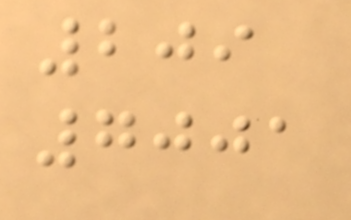209
7001
